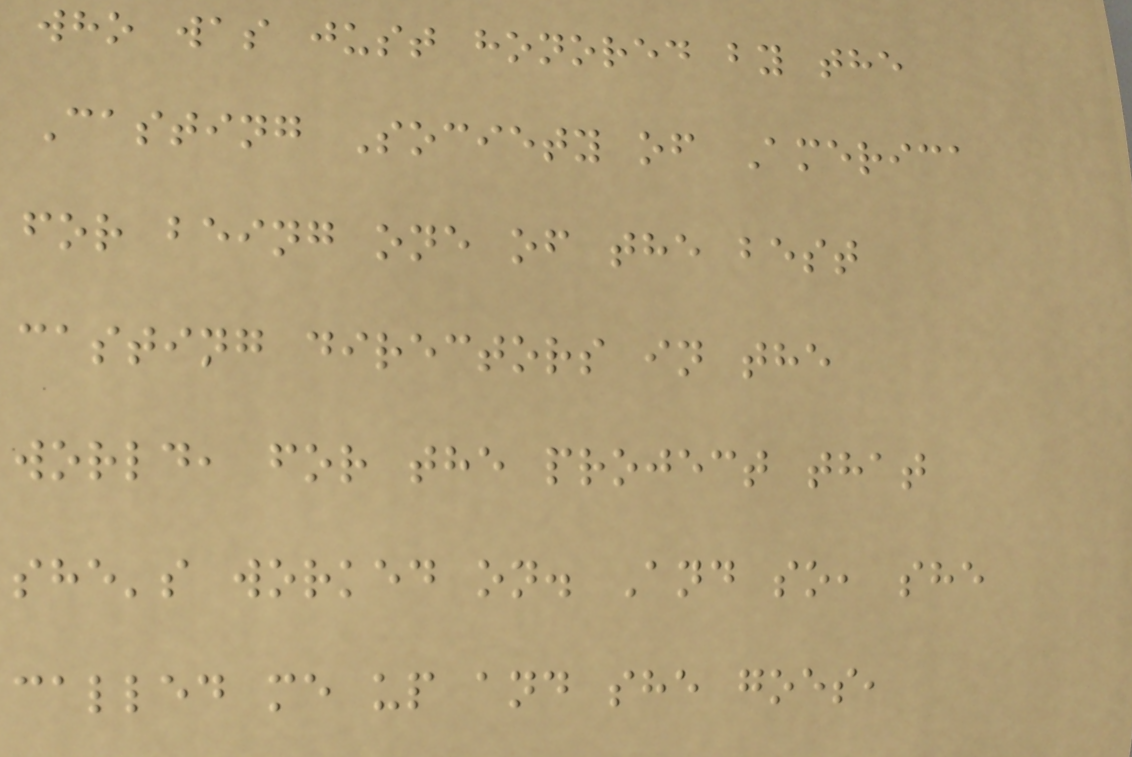who was just honored by the
Casting Society of America
for being one of the best
casting directors in the
world, for the project that
she's worked on. And so, she
called me up and she goes,
